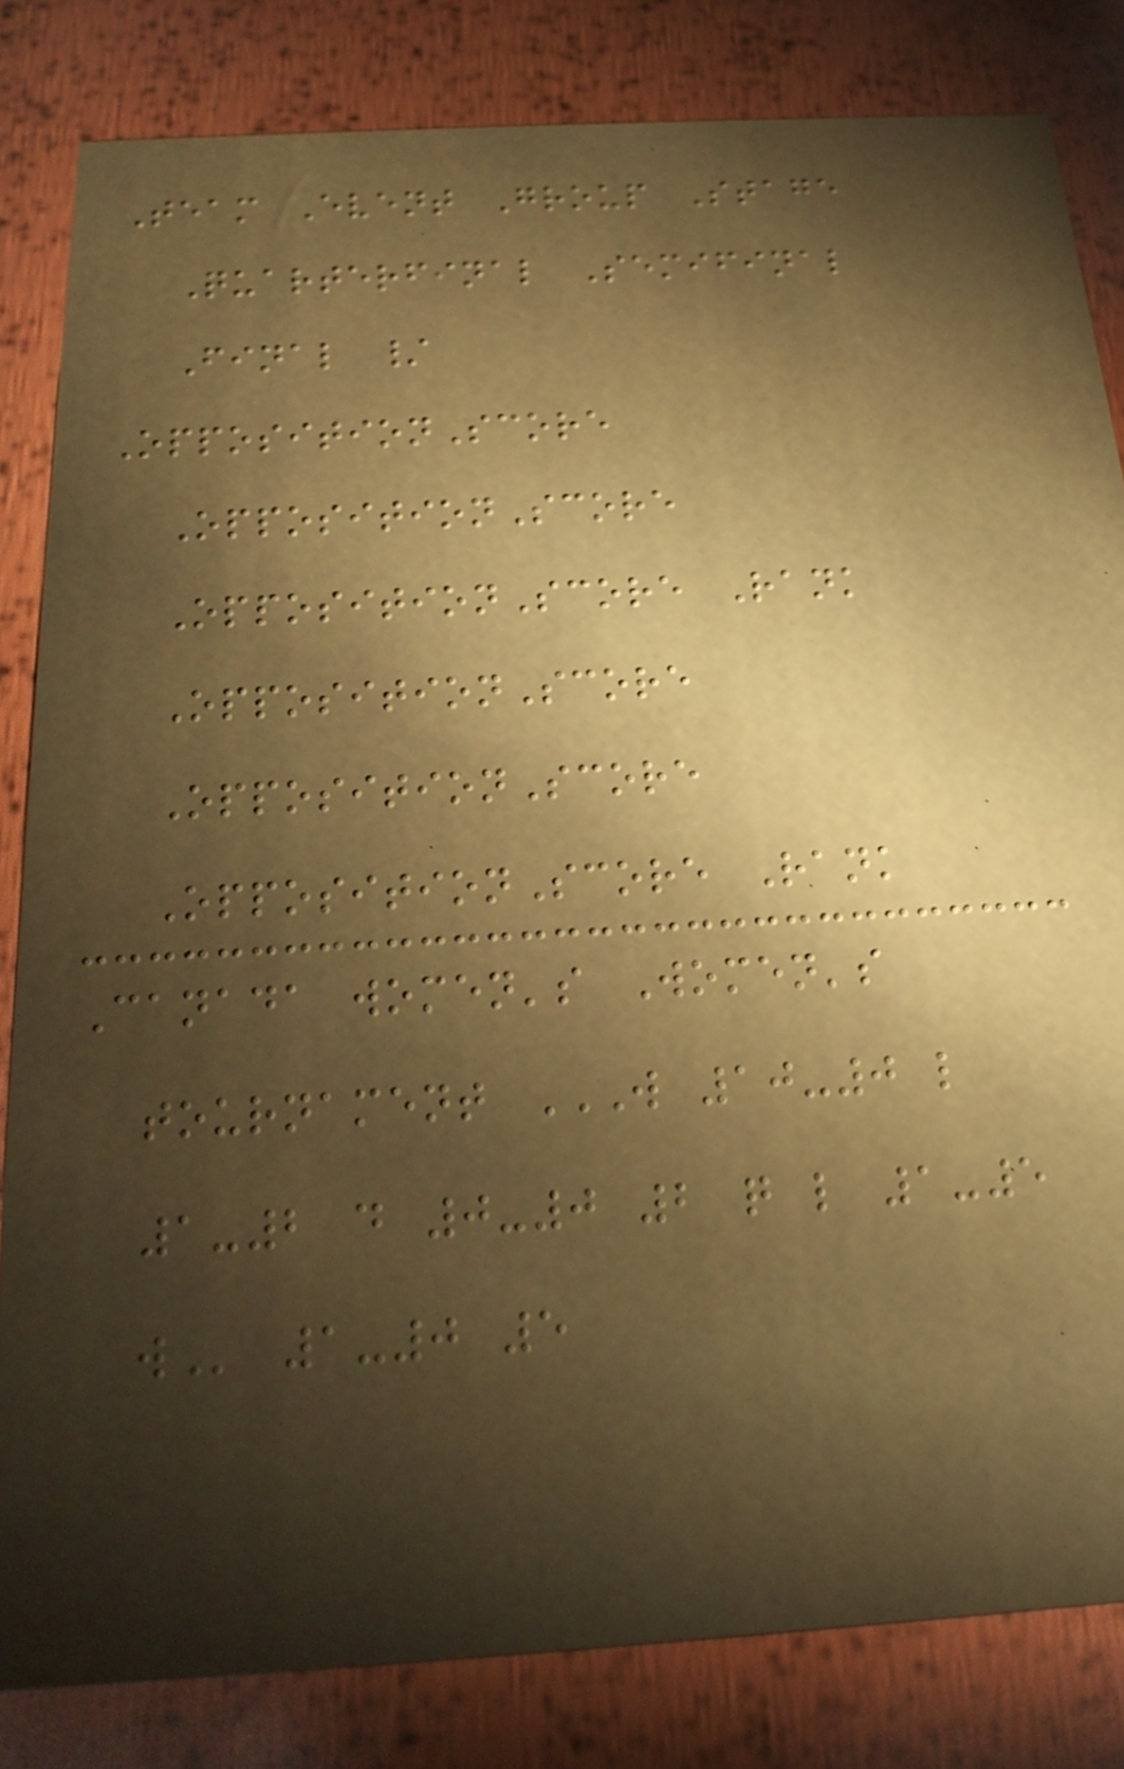Team Event Group Stage
Quarterfinal Semifinal
Final /
OppositionScore
OppositionScore
OppositionScore Rank
OppositionScore
OppositionScore
OppositionScore Rank
Canada women's Women's
tournament W 10-0 L
1-2 D 0-0 2 Q L 1-5
W 1-0 5
